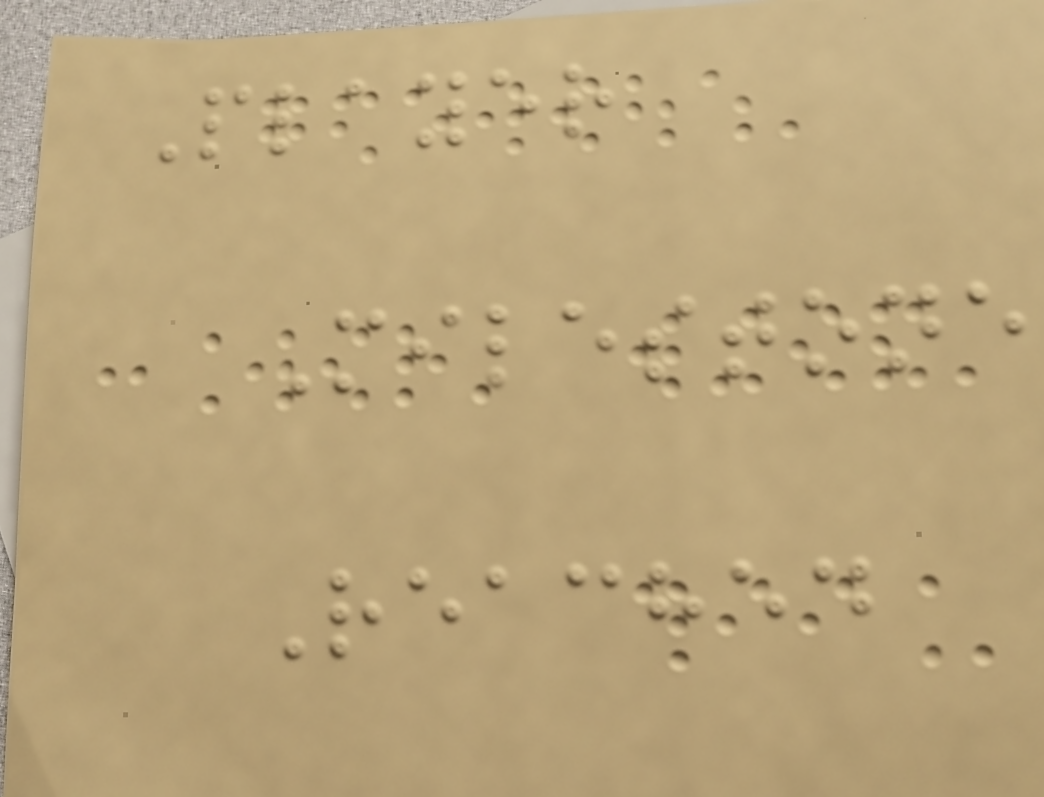Player
Milestone
Reached
